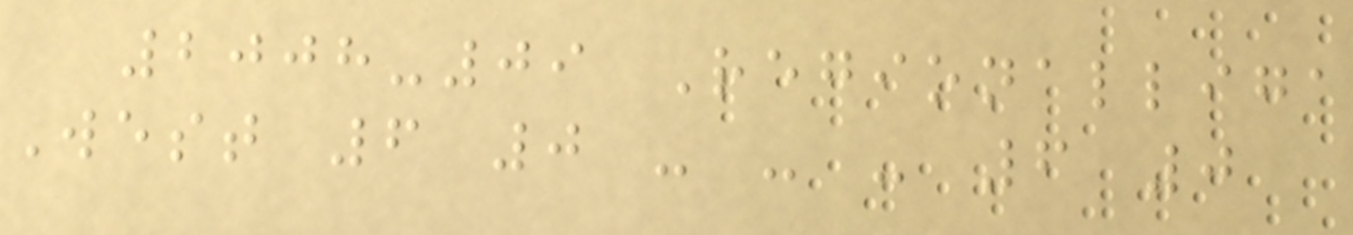2008-09 Regionalliga
West 6 0 - - - 6 0
